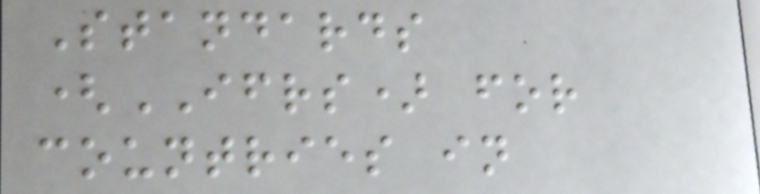Standards
(IFRS) for
countries in
